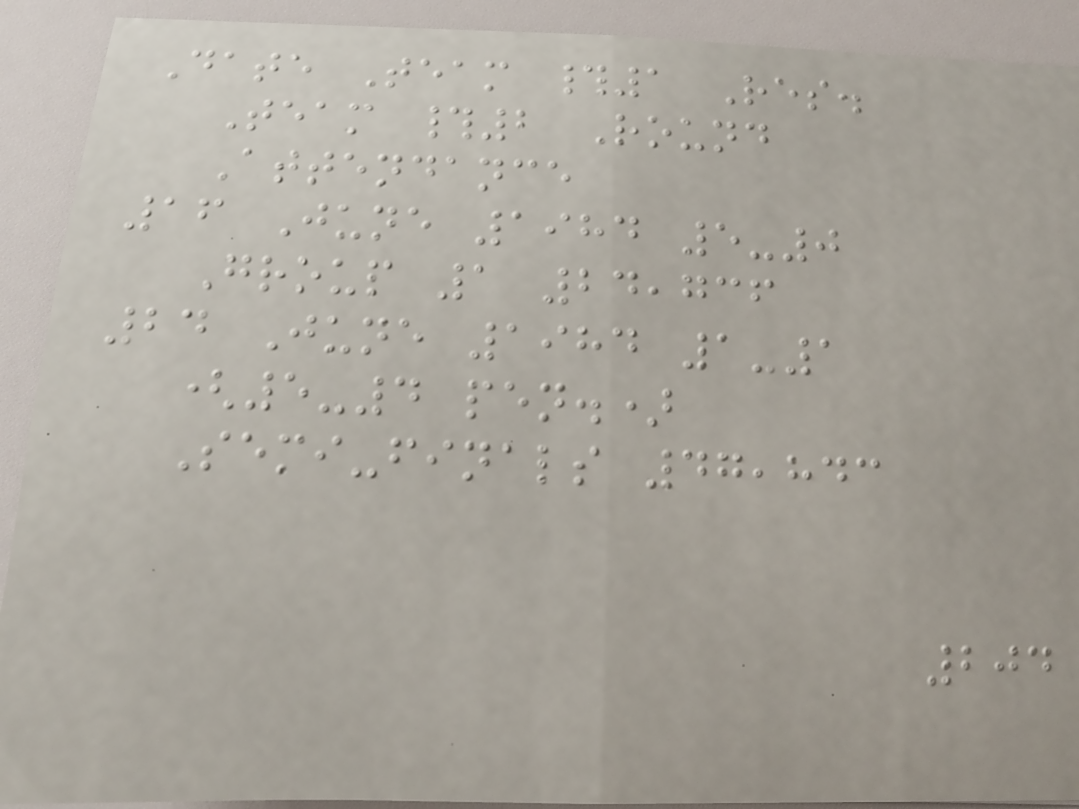Date Team #1 Res.
Team #2 Round
Attendance
16 June 1984 5-0
Group 1 24,736
24 June 1984 1-1
(5-4 pen.)
Semi-finals 47,843
204
